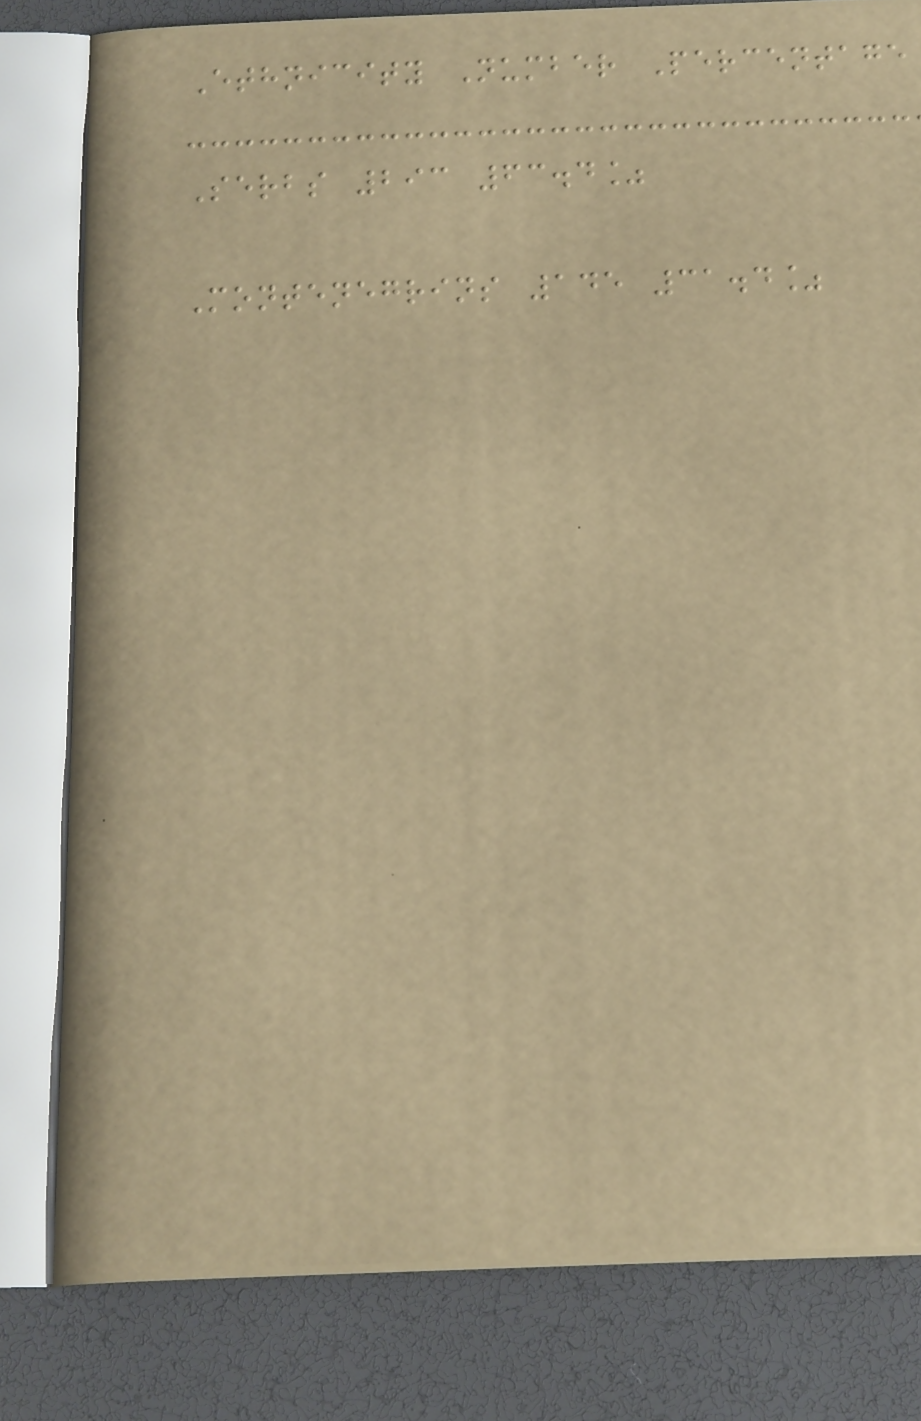Ethnicity Number Percentage
Serbs 293 63.4%
Montenegrins 145 31.4%
